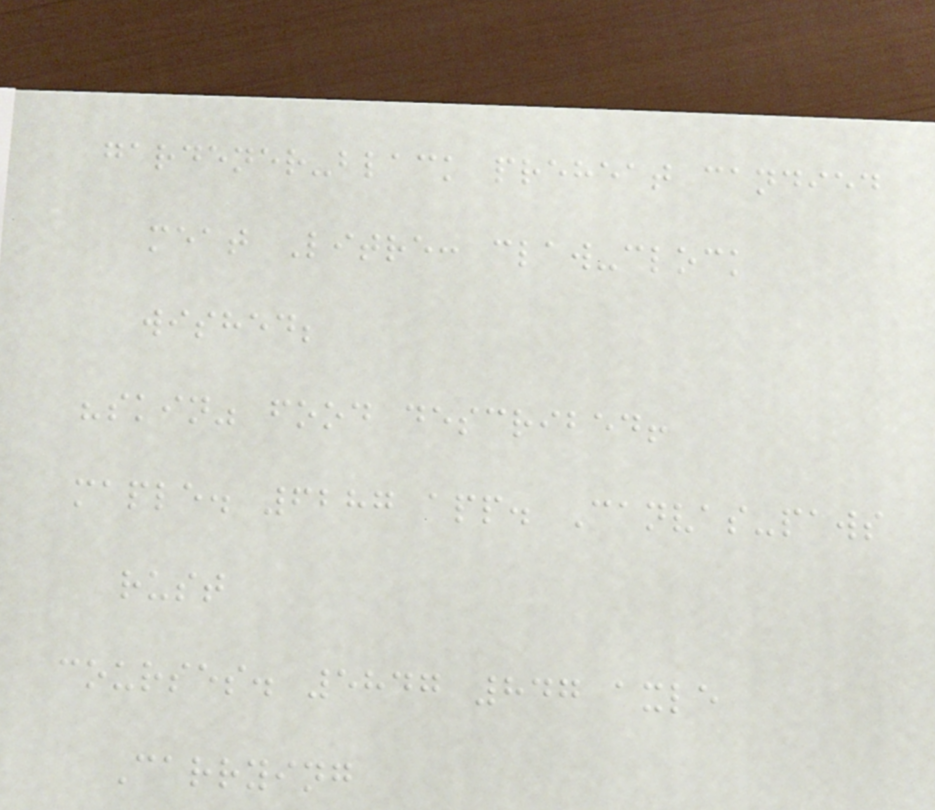gardener-black preheat candied
meat Litre: claw-clock
wished;
"skin" food described!
maple. 6287 app. Canvas-paws
rust
courses. 5847 847 axle
Carrying
